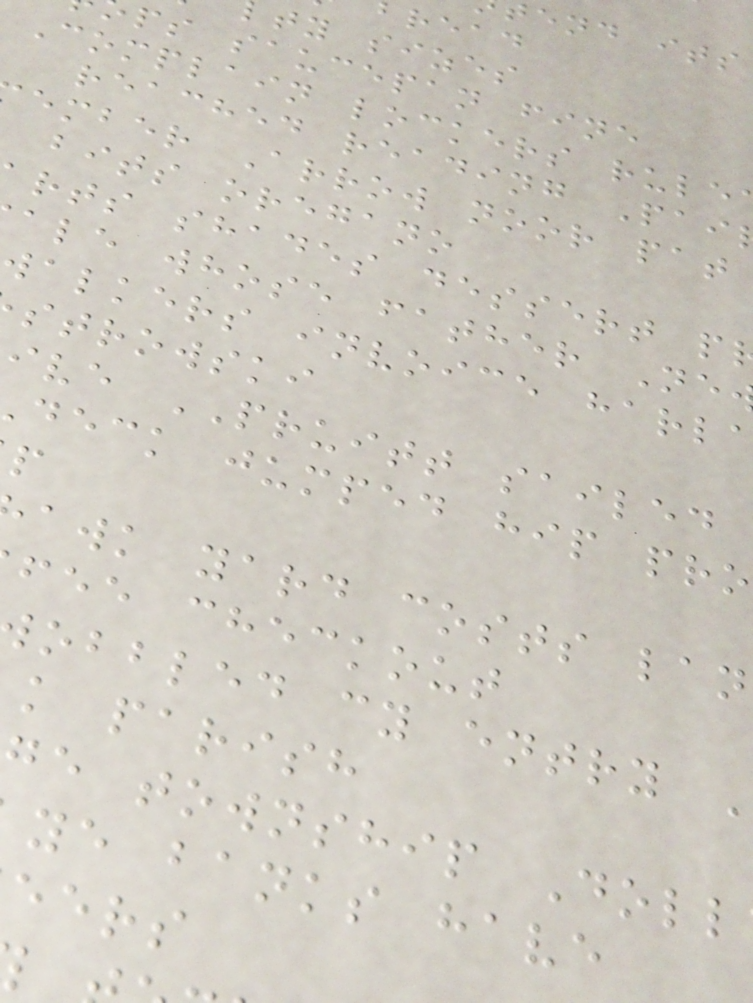end its
read
ty sizes
ps saucepan fine
Complain lockers rule
reached reading Pai
ember Arrow noor pat
bits oregano
rts shades dessert p
ale whose father Ne
alkers invoice harl
strowski
ive PRUITT sailed
deck jumped hip pro
awk yard costs lan
fee checkout
obbled cy entry
k parish
ge township Doll
ye banks have
eers
